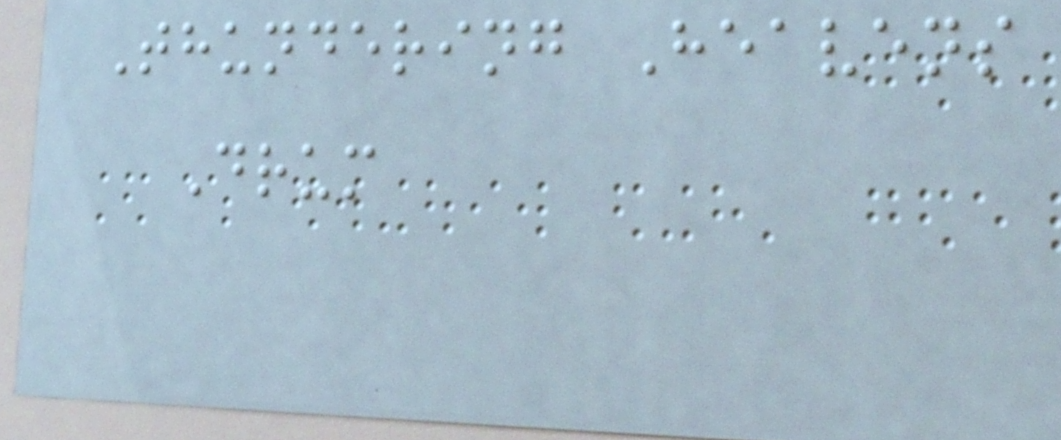Thundering Heavens
Drum
